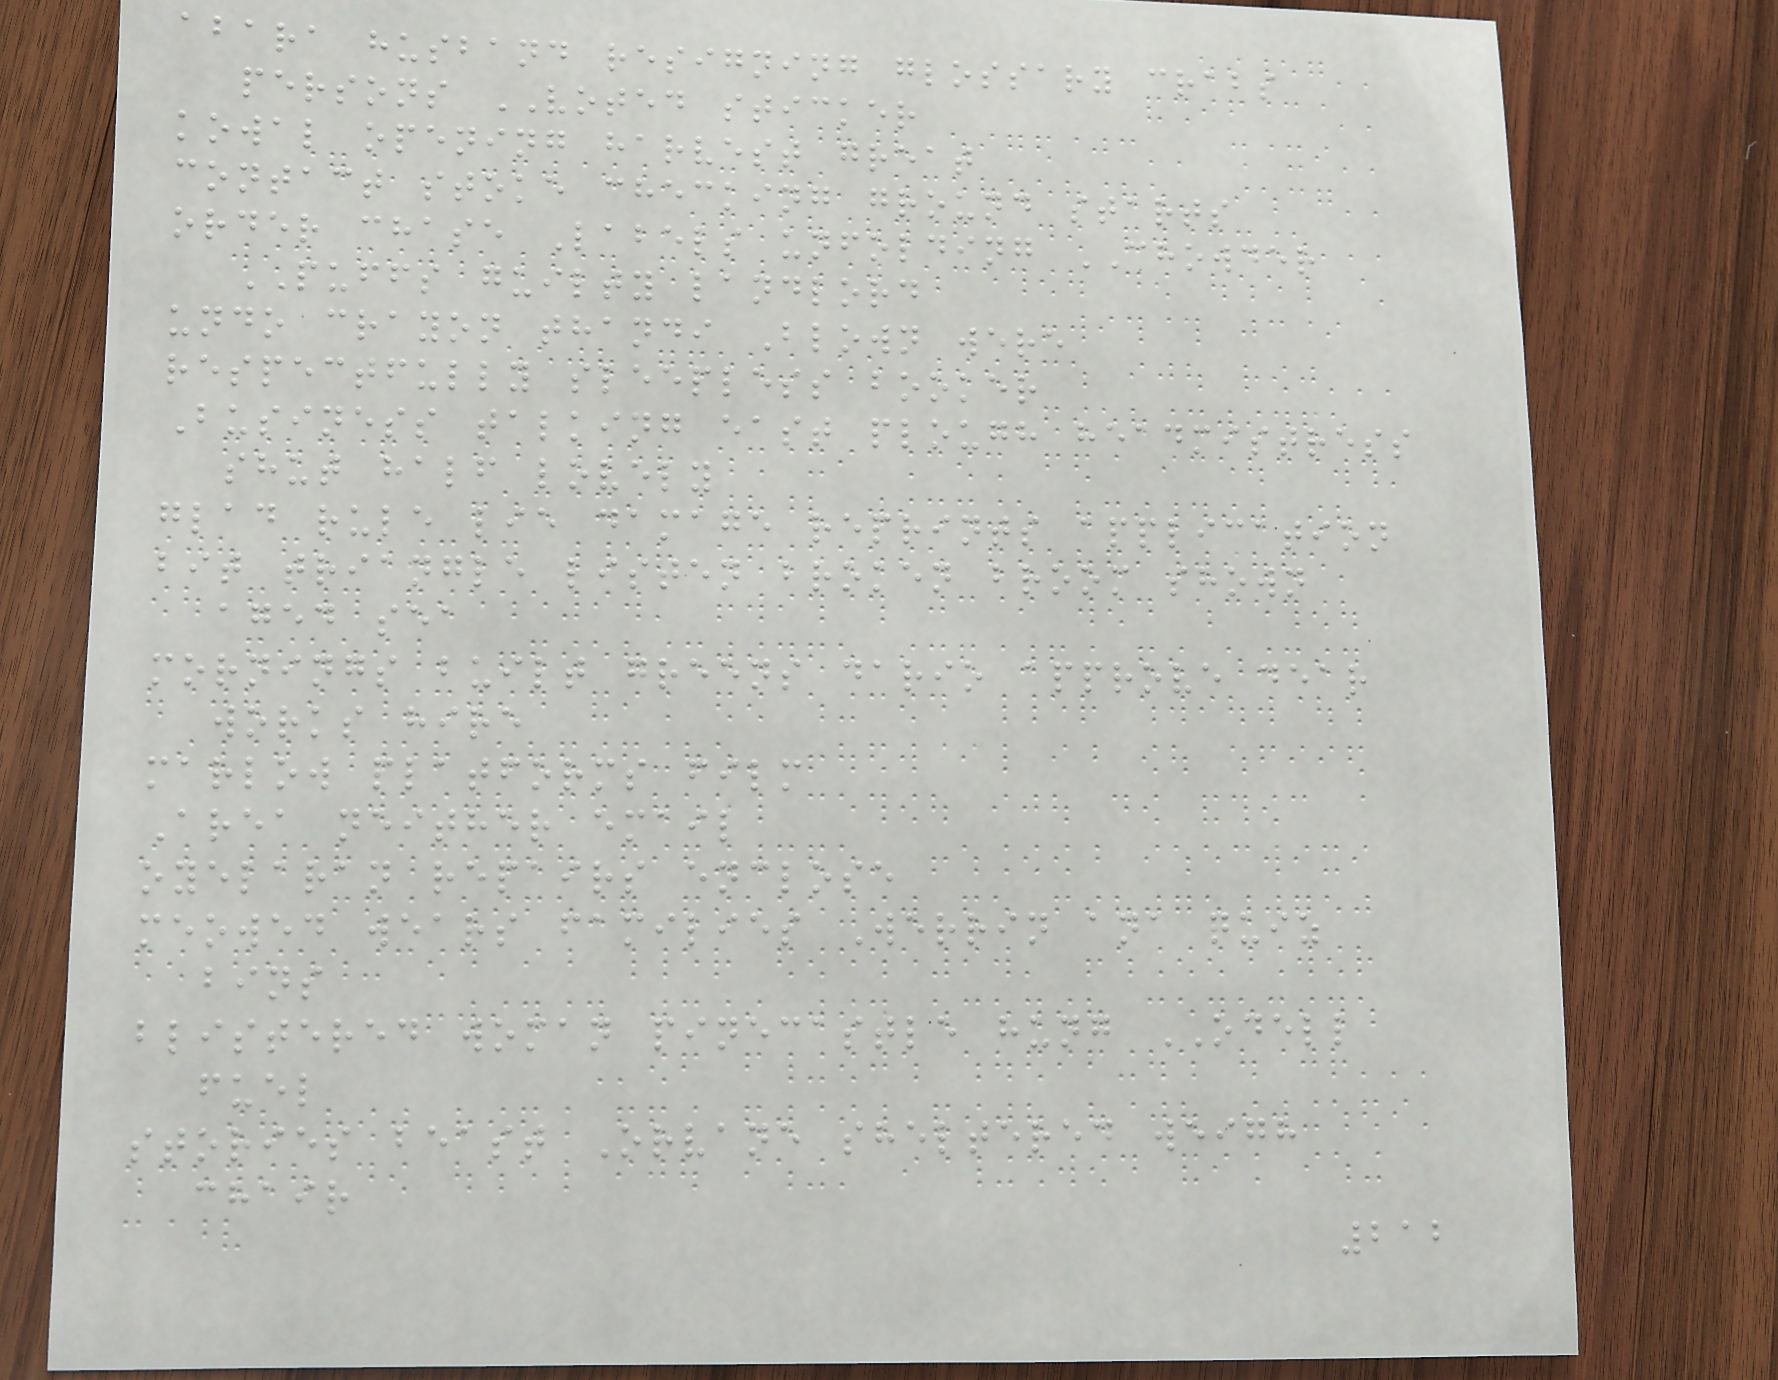abara husband resigning glossary crabs
persons VOTED sticker
kowal opening harvest great
contact stoke checking ground starts
order chase Labels unfolding CHOWDER
PUFFS guilty landlord
undo crayon thandi Blown were
respectfully sleepless booker
Business talking east plough headmistress
shut half lovely
glad rule lie damage reprints application
bit triangle listen broken broom shown
aged sea
mornings built greens dario approve dear
works hire
marlow platforms film
Area neither email
oyelaran repairs enclose
meowed wears families Werrin ana quiz
bins
blistered woman pinecastle hung ODELL
fuel
stories beast Orvane sheltered weigh
chair
212
